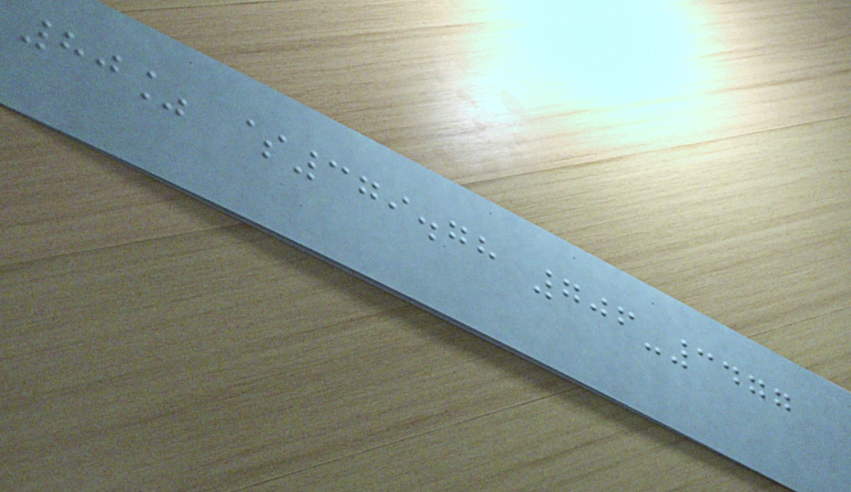80% $379.78 706-3477
